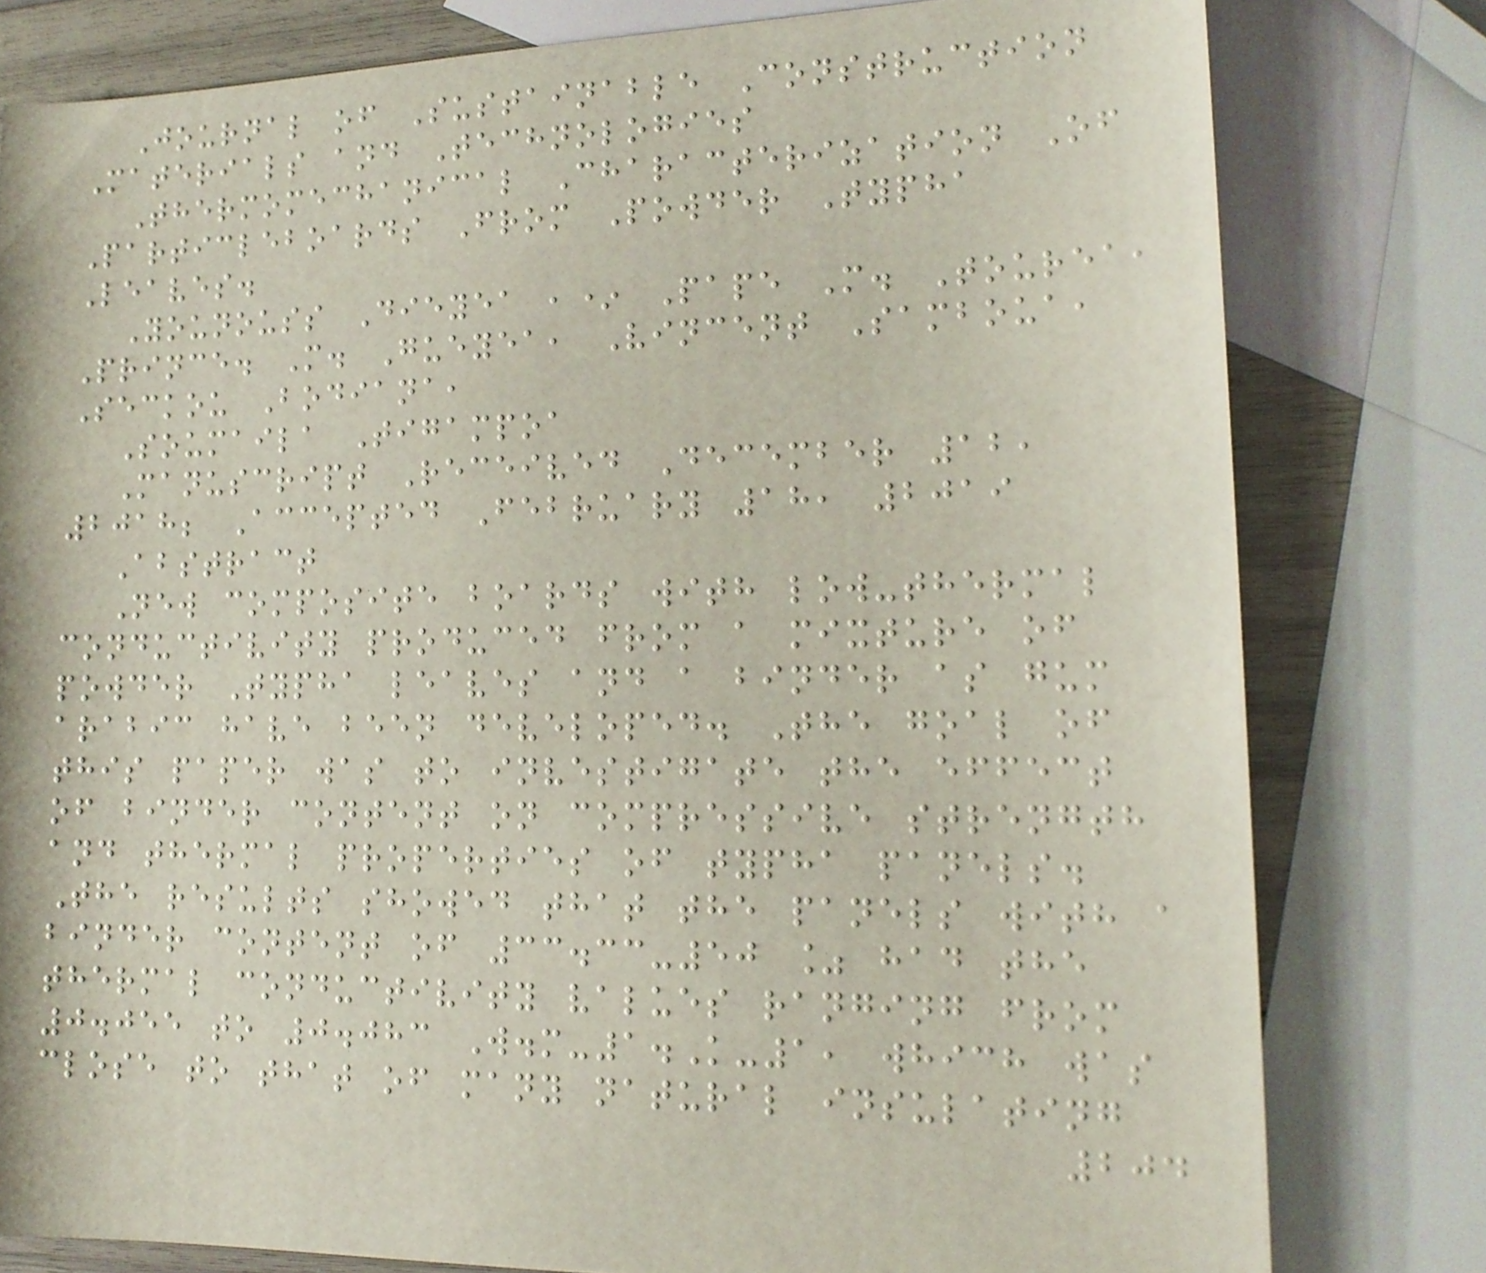Journal of Sustainable Construction
Materials and Technologies
Thermomechanical Characterization Of
Particleboards From Powder Typha
Leaves.
Younouss Dieyea ,* Pape M. Tourea,
Prince. M. Gueyea, Vincent Samboua,
Seckou Bodiana,
Soumaila Tigampoa
Manuscript Received December 12,
2018; Accepted February 18, 2019
Abstract
New composite boards with low-thermal
conductivity produced from a mixture of
powder Typha leaves and a binder as gum
arabic have been developed. The goal of
this paper was to investigate the effect
of binder content on compressive strength
and thermal properties of typha panels.
The results showed that the panels with a
binder content of 33.33-50 % had the
thermal conductivity values ranging from
0.055 to 0.083 W.m-1.K-1, which was
close to that of many natural insulating
204
